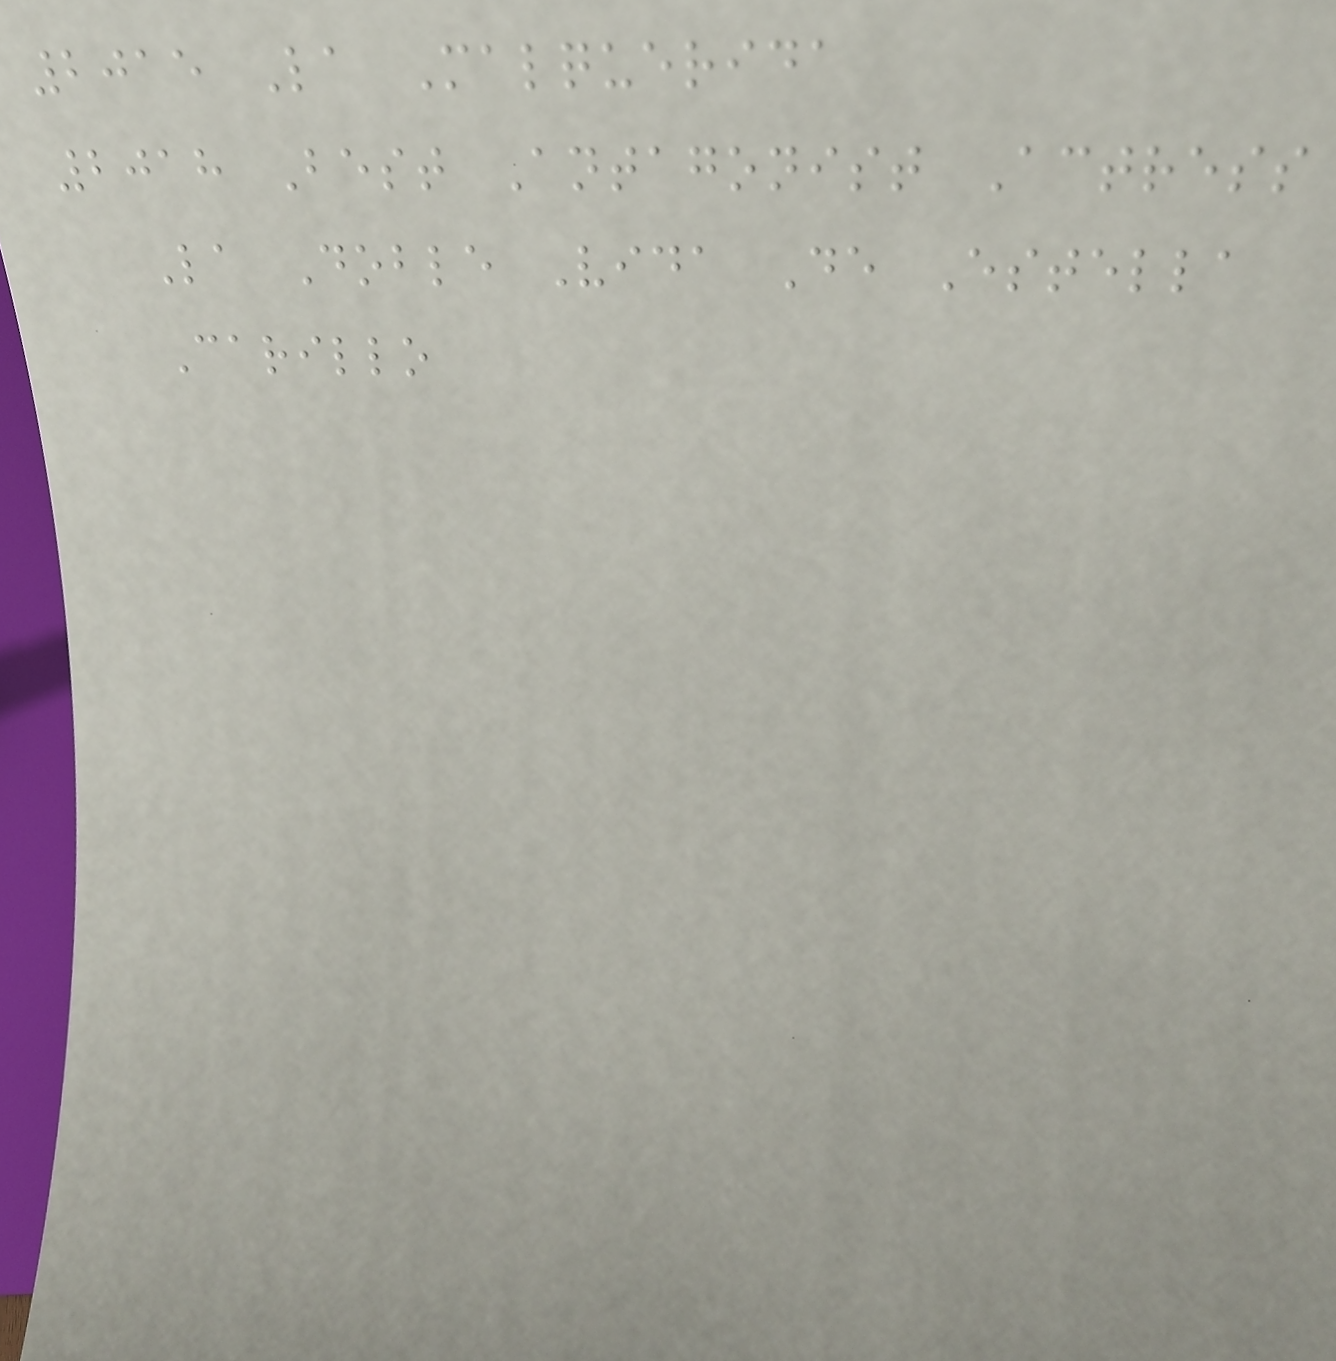2015 La Malquerida
2018 Best Antagonist Actress
La Doble Vida De Estella
Carillo
